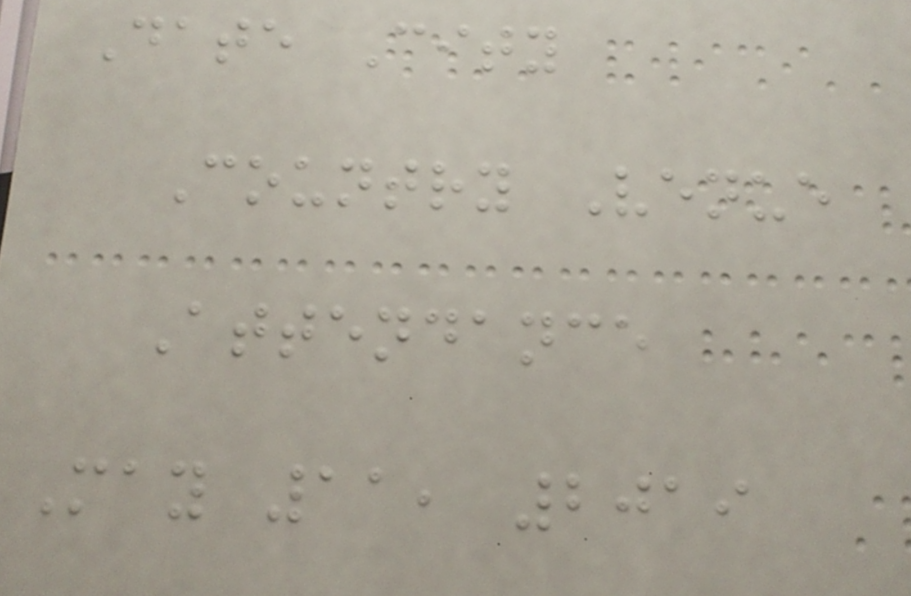Date City
Country Venue
Attendance
May 11, 2019
